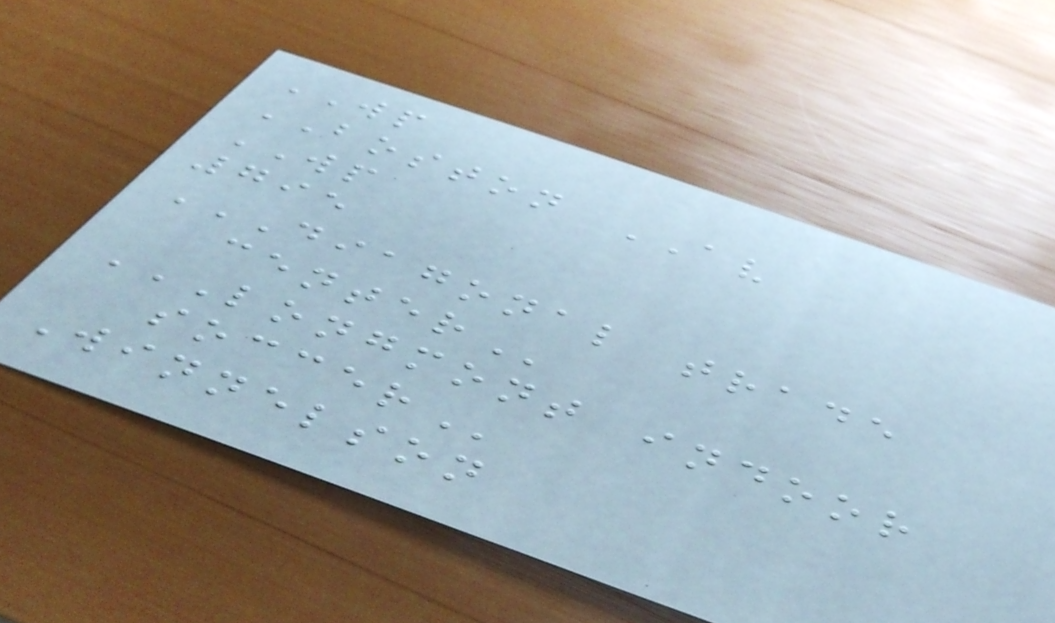WP
BOSTON AV
WP
795
DIAGONAL TRADE
CENTER
LONGMONT INDOOR
SOCCER
Winnelson
